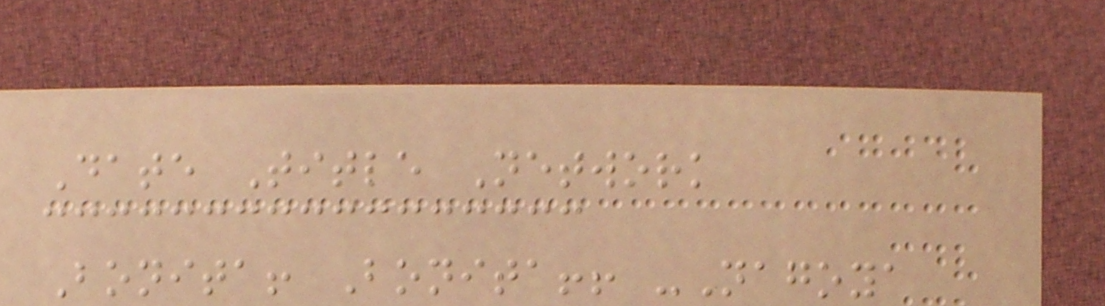Date Title Network
Bonita! Bonita!! -Nagoya
